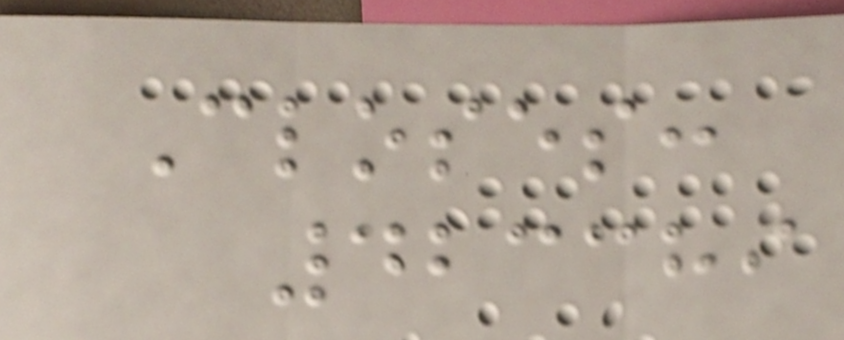Closes:
423389
